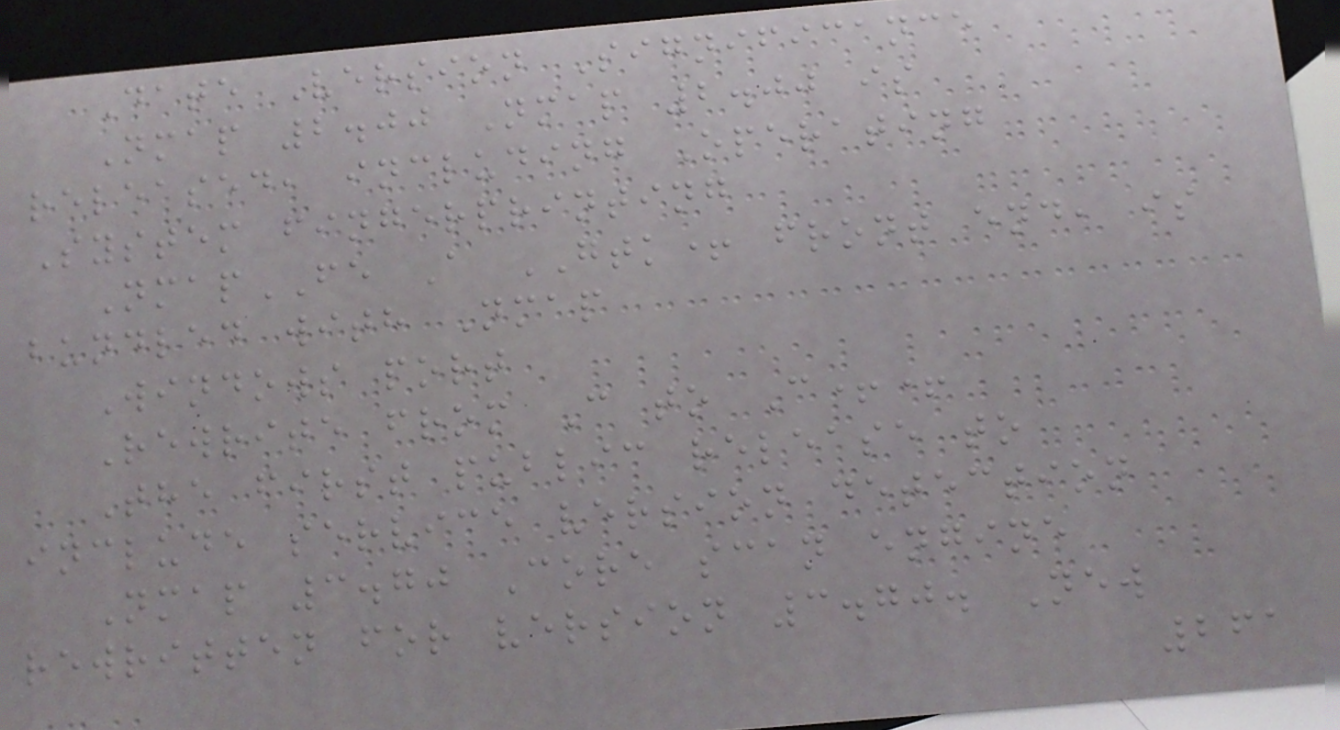Date Version Significance
Nmap 2.00 Nmap 2.00 is
released, including Operating
System fingerprinting
NmapFE A GTK+ front end, is
bundled with Nmap
Windows port
Rewrite from C to C++
The first public release to
include service version detection
Nmap 3.70 Core scan engine
rewritten for version 3.70. New
261
